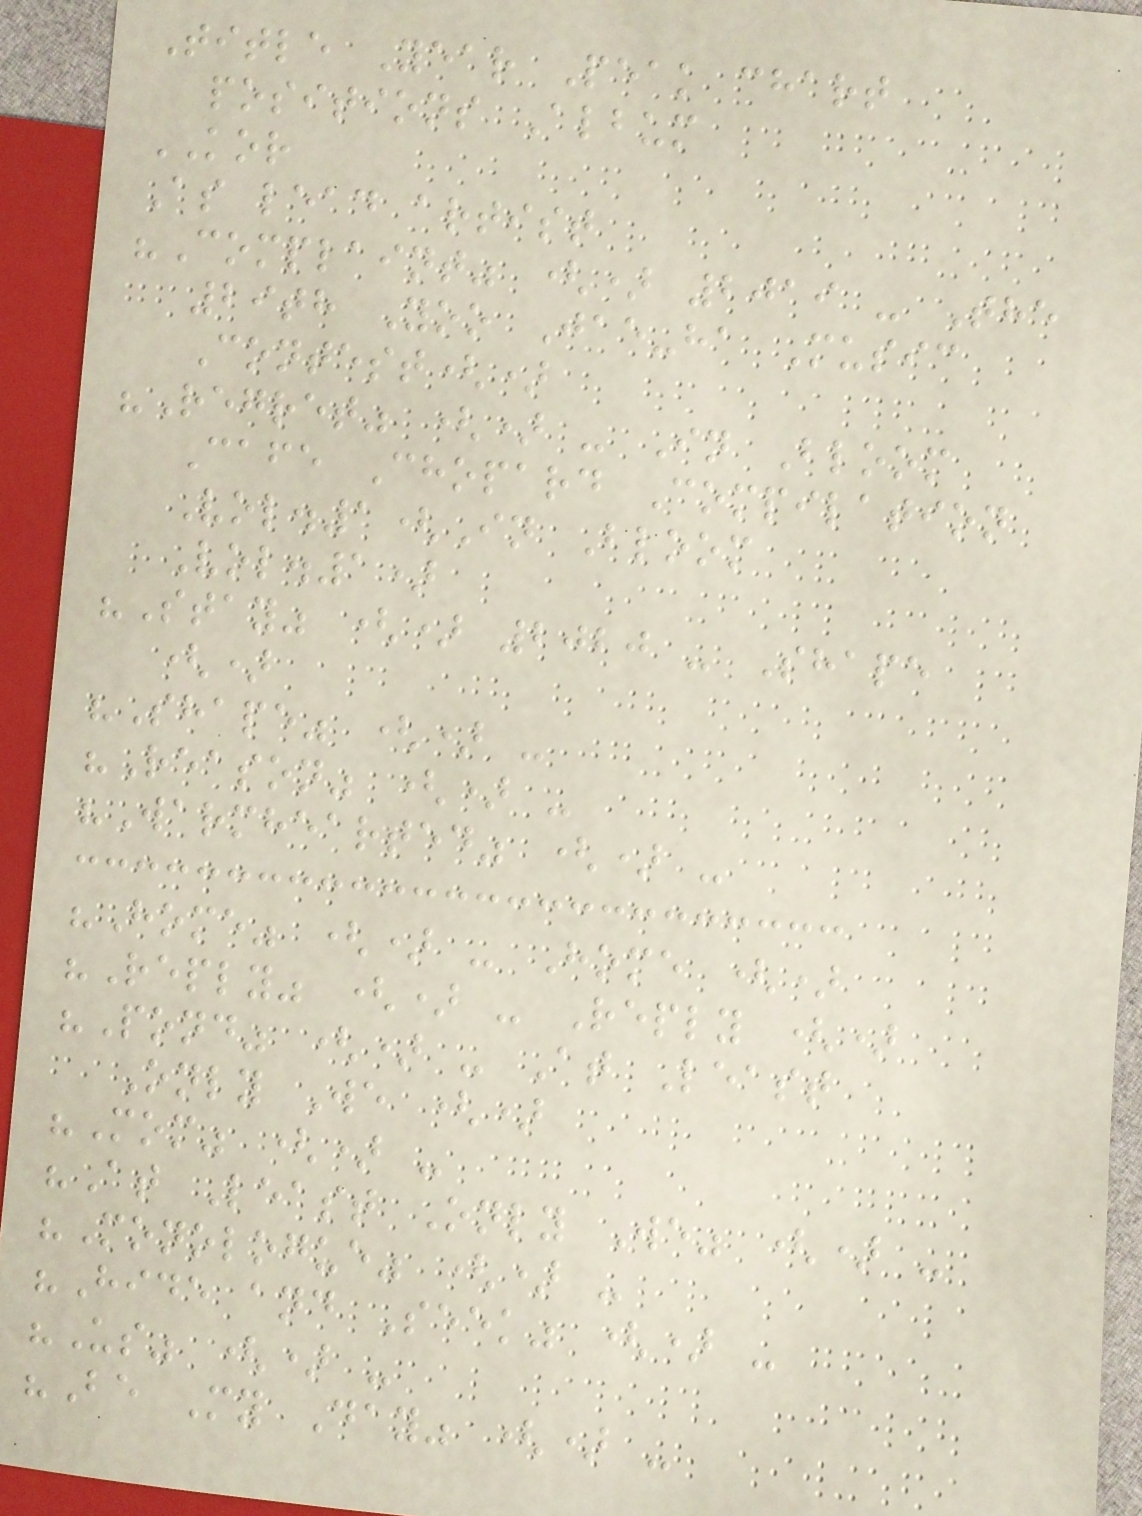Title Year Peak chart
positions Album
KOR
As lead artist
"Complaint" () 2019 - The
29th Yoo Jae-ha Music
Contest()
"Regret" () - In Bloom
Cafe Chopard Compilation
Vol.1(In Bloom
Vol.1)
"Stay" () 2020 - Shape
()
"Shape" () -
"Reason" () -
"Warmhearted" () -
"Home" () - Home ()
"Reply" () - Reply ()
"Pond" () - At Least
Only We ()
"Mom" () -
"At Least Only We" () -
"Monologue" () -
"Hide and Seek" () -
"Us" () -
"Be My Day" () -
